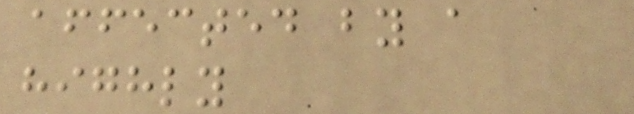affected by a
highly
